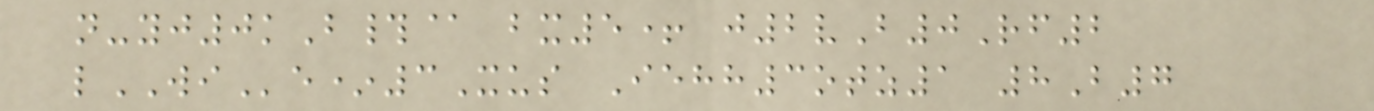n-yj0kB#@ bx5+ j2vB0Rf2
lWIe*3Xus Iehh3otz1 8B7
